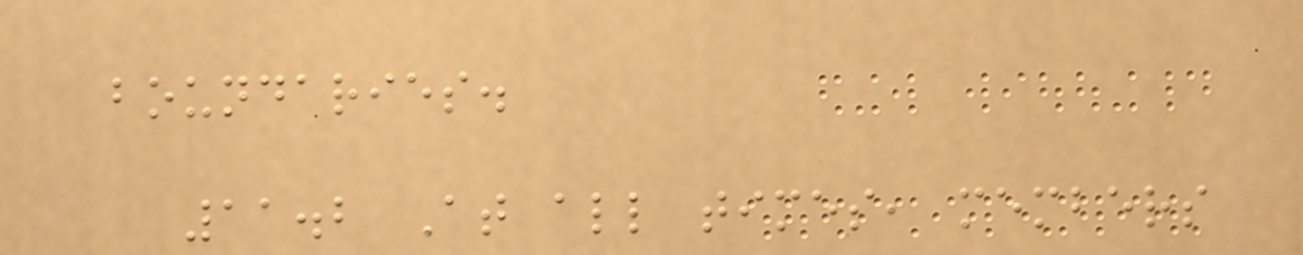boundaries.
11.2 At all times, members
